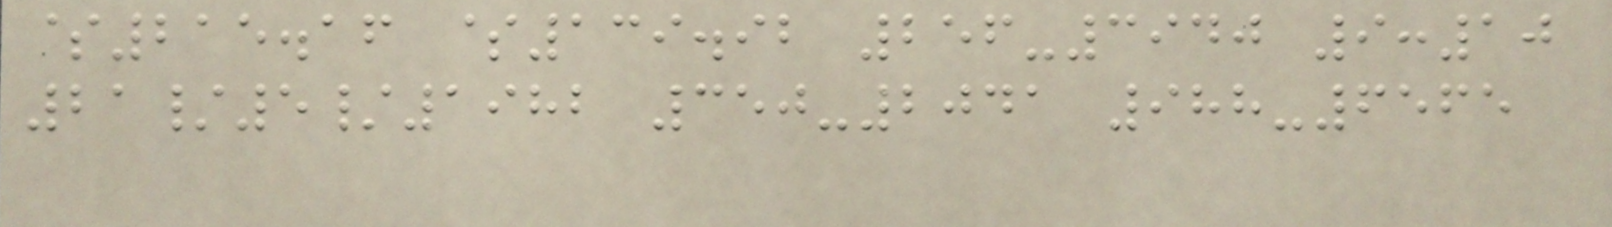$215.16 $139.92 256-3940 9:10
21/5/1982 350-2041 988-6565
